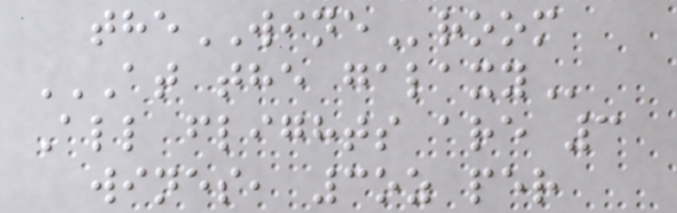theWINEroom
AT THE GALAXY
All flights are 3
wines, 3oz per
